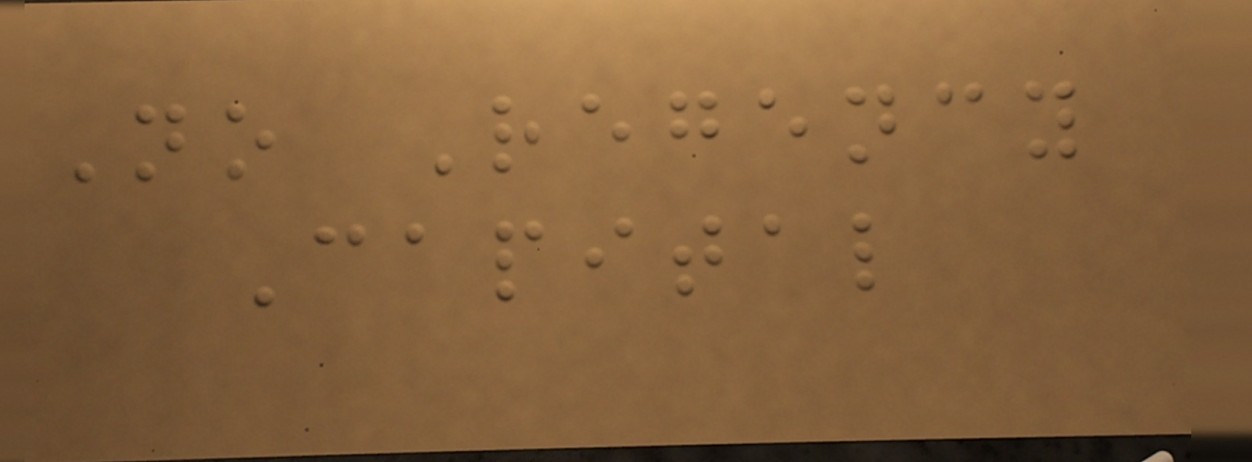No Regency
Capital
